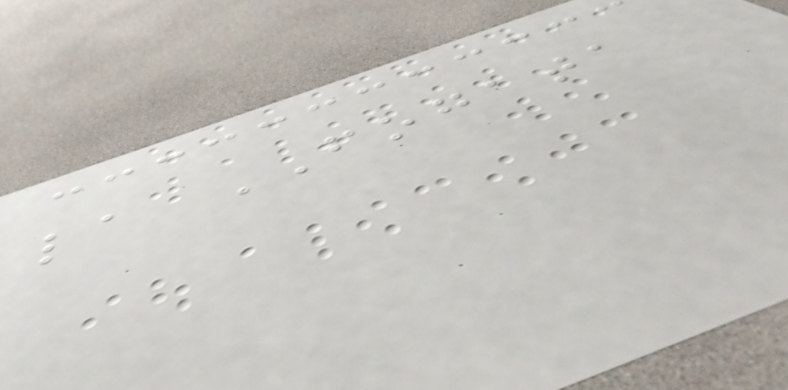la FOGATA
